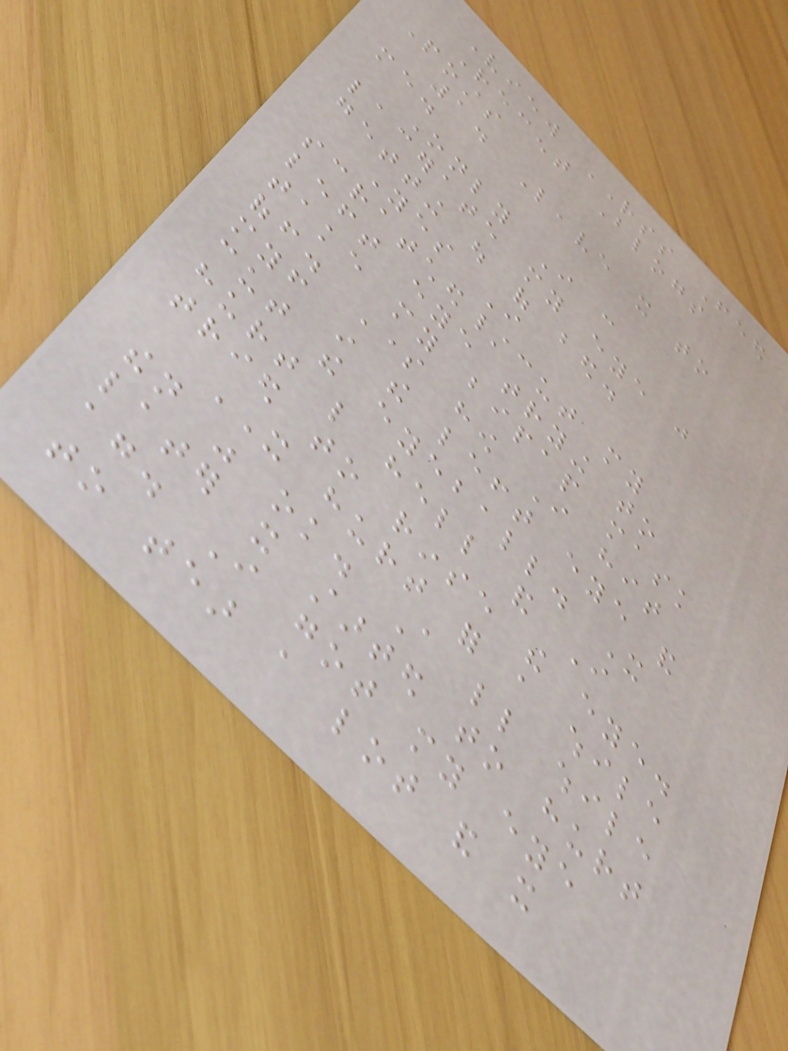View RSS Feed
Recent Blogs
Posts
1. Leave it to
me.
Only I can
lacerate my eye just
getting out of bed.
Yes I
scratched/cut my
left eye trying to
take my bipap mask
off. Some how I hit
myself in the left eye and
cut the eyeball. It
hurt like hell and I
tried to rinse the eye.
IT hurt for a while
then was ok. A little while
later it started to hurt
again. I got my eye
to tear a lot and it
